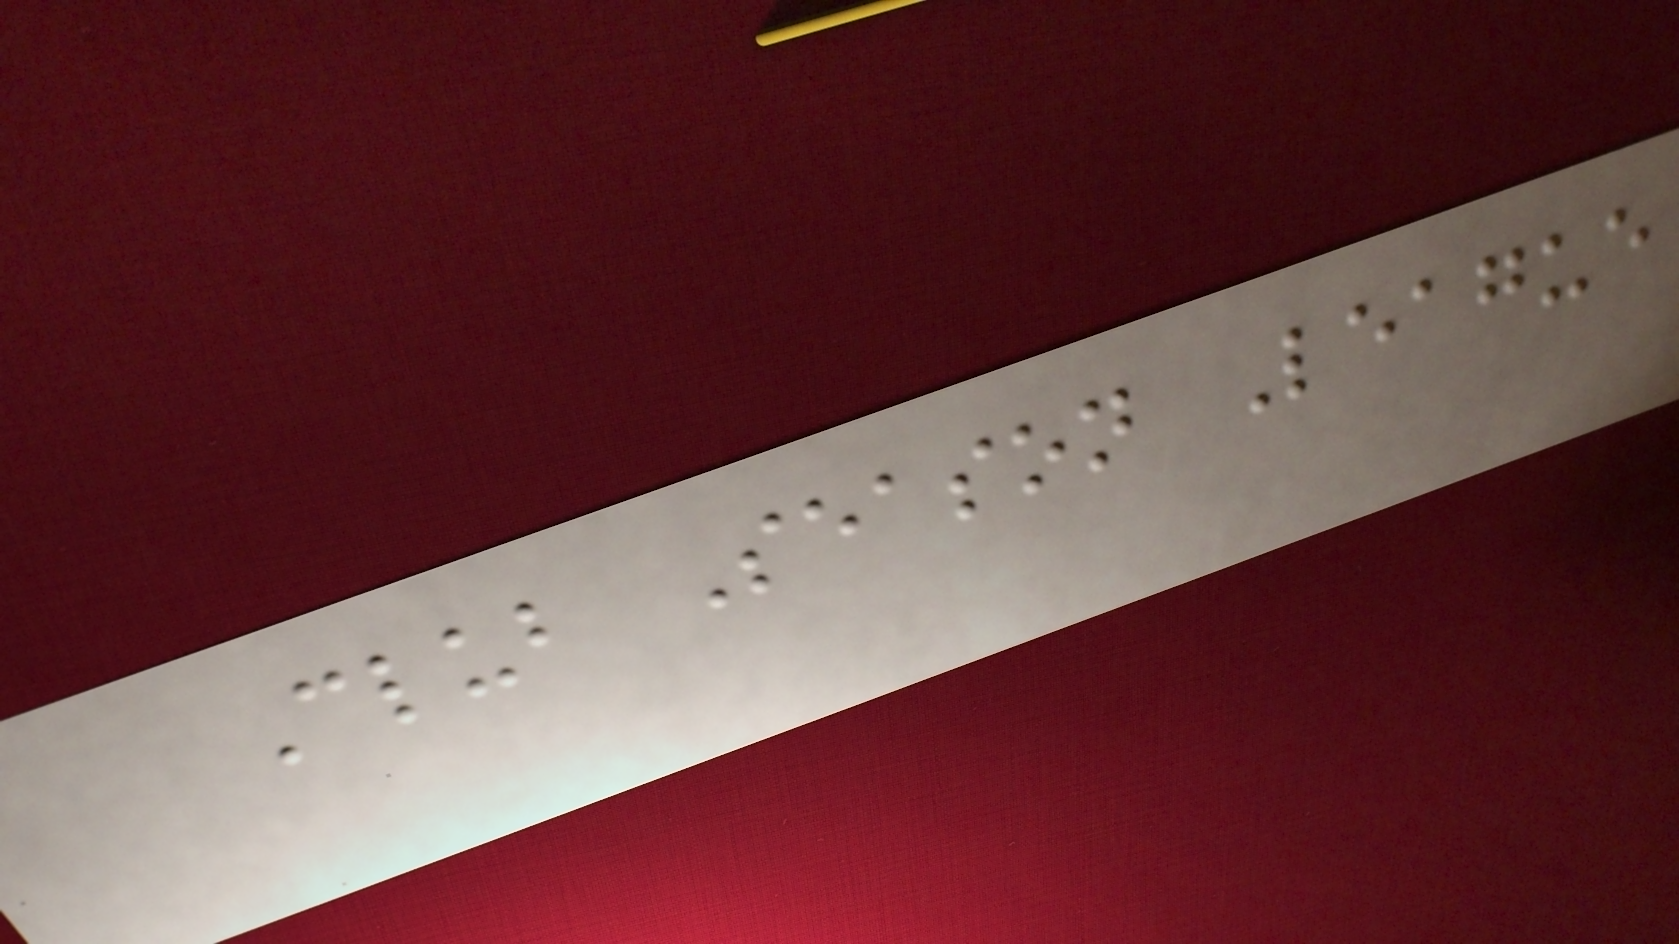Club Season League
